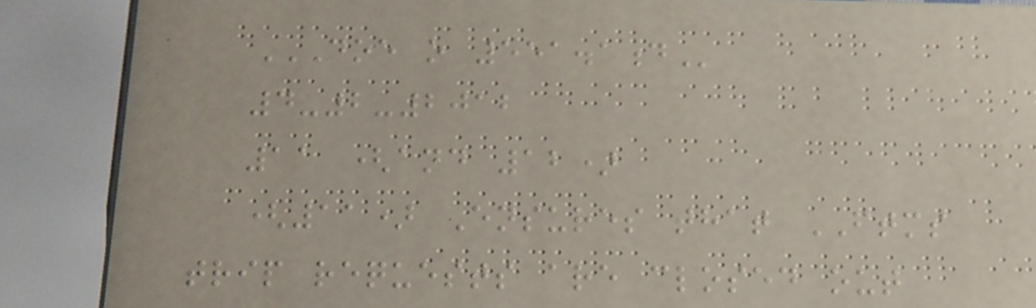DOE O 551.1D
4-2-2012
11 (and 12)
(11) Ensures that FTMS
trip requests are closed out
